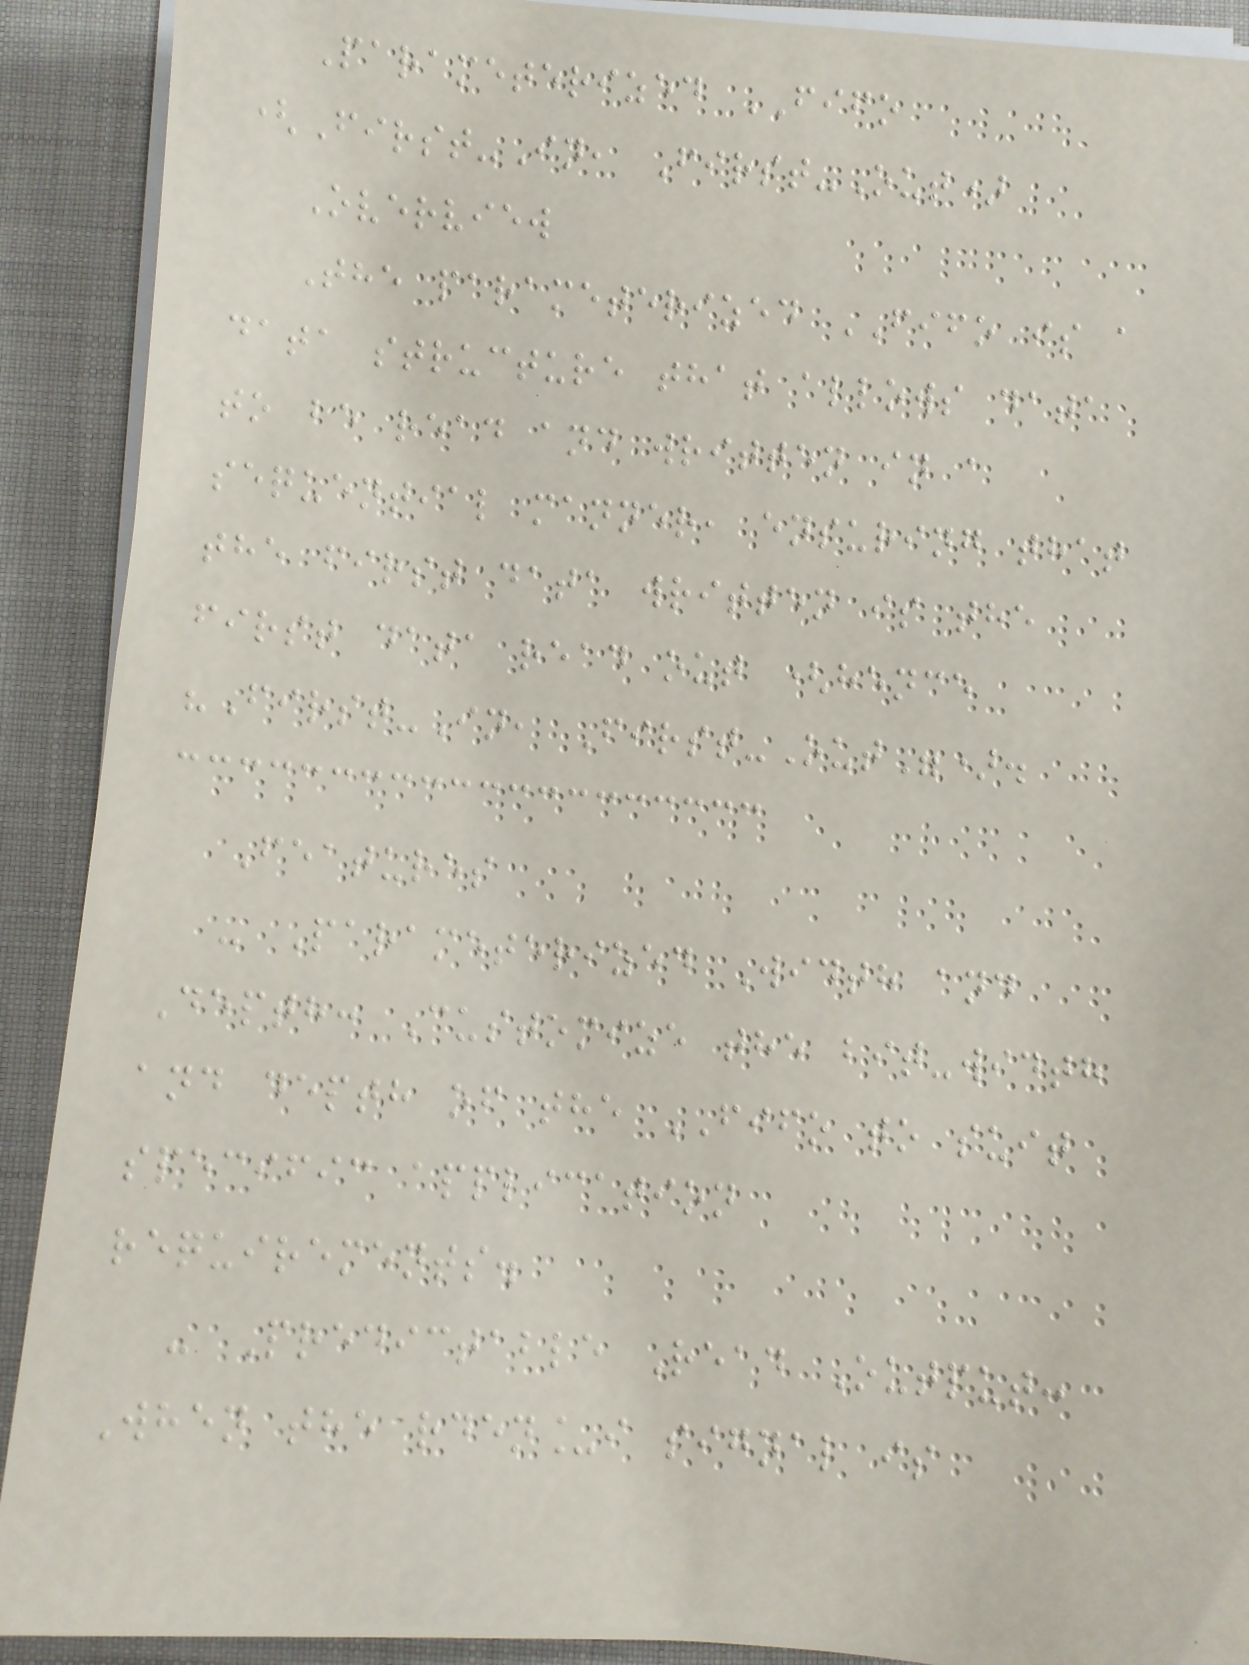Parameterized FIFO
(First-In, First-Out)
Overview
The parameterized FIFO is a
data structure that allows data
to be read and written in a
sequential manner, ensuring that
the first data written is the
first data read out (hence
"First-In, First-Out").
Features
- Parameterized Width and
Depth: Customize the bit-width
and depth of the FIFO to suit
specific application
requirements.
- Predictable Read Output:
When the rden_i signal is
